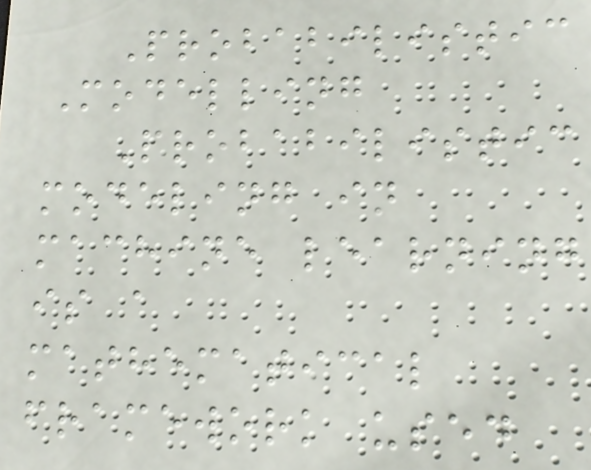Probabilistic
Modelling
Probabilistic
modeling in
machine learning
is a
mathematical
framework used
